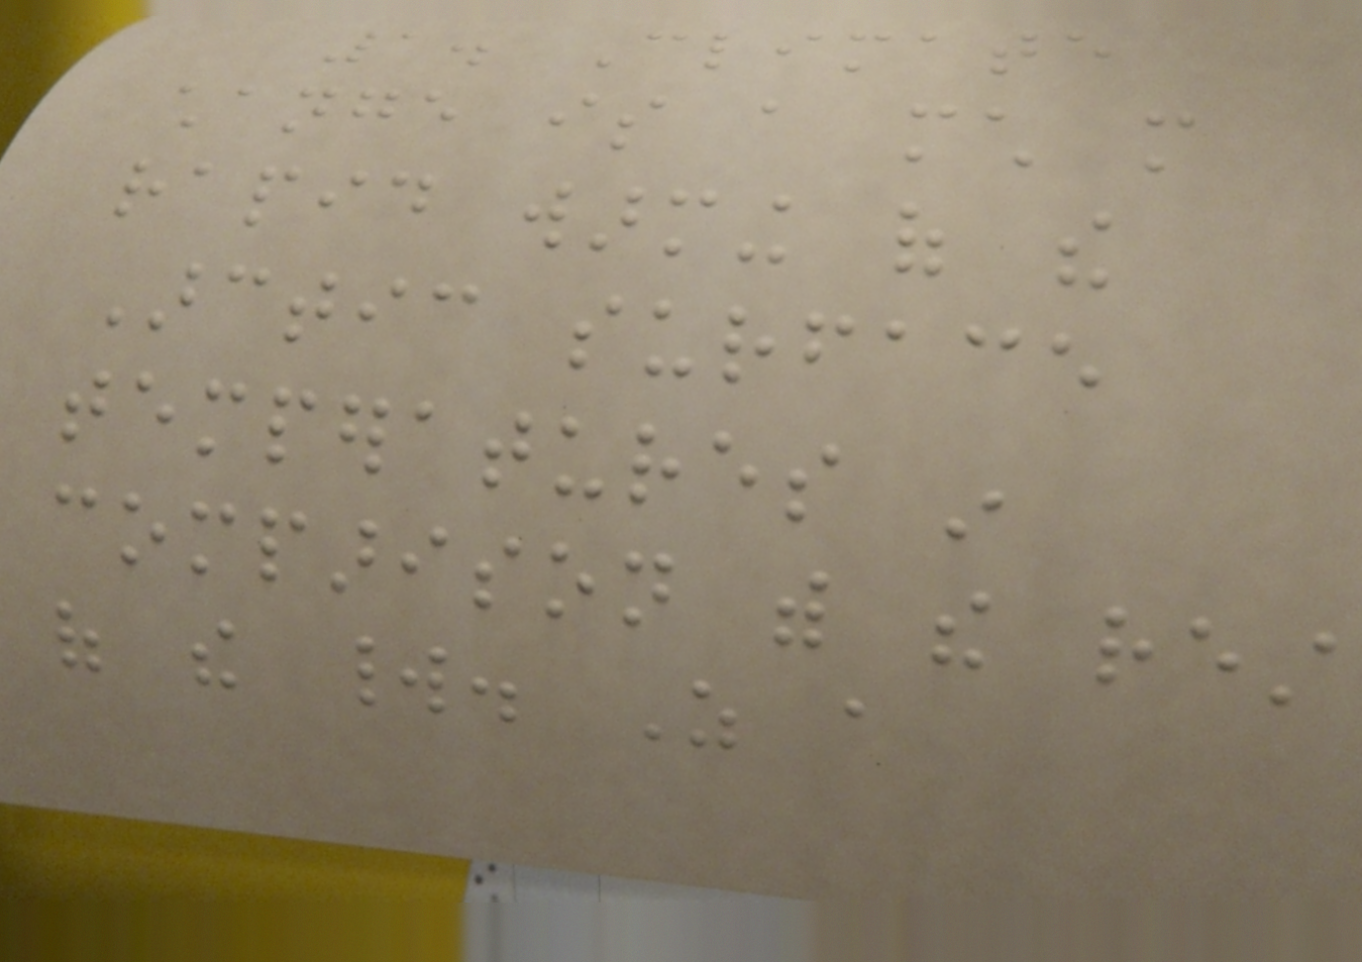1. Climate
change is a much more
rapid warming of the
Arctic surface
temperatures in
comparison with the rest
of the world. As a
